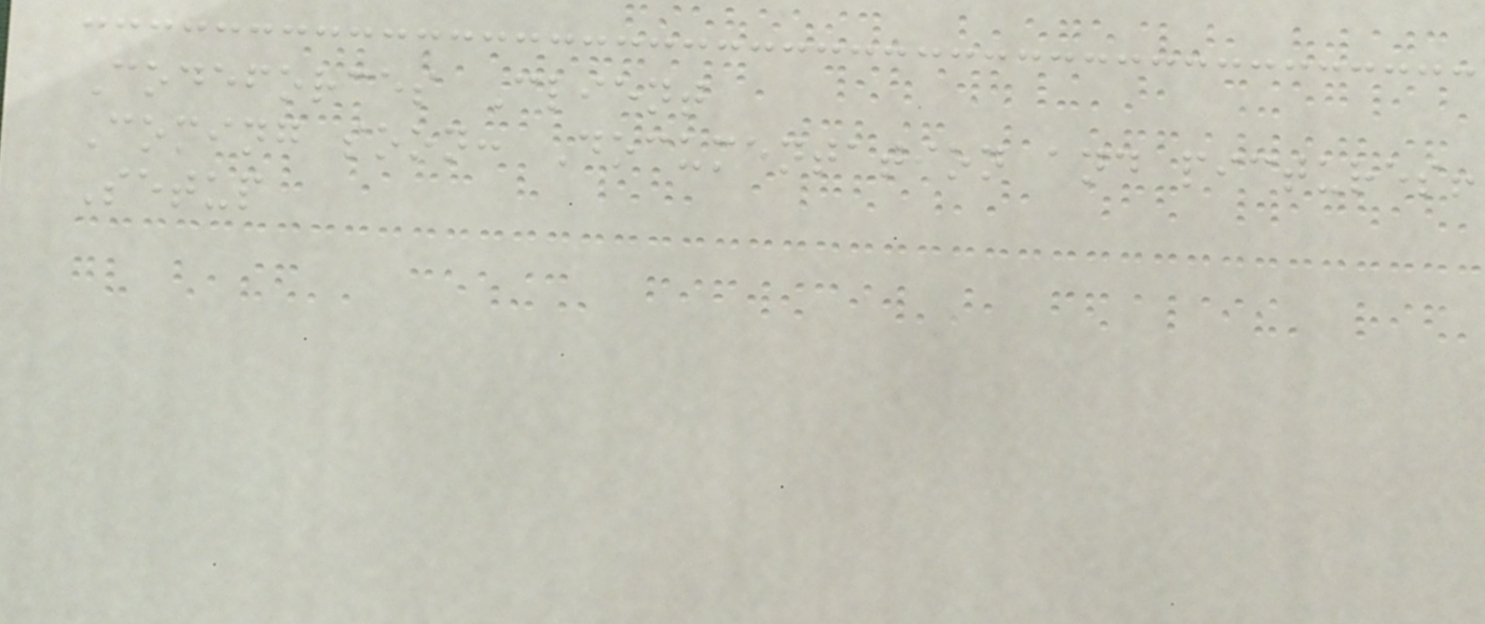Codeforces Client
Coming soon: Documentation and pictures!
Setup
